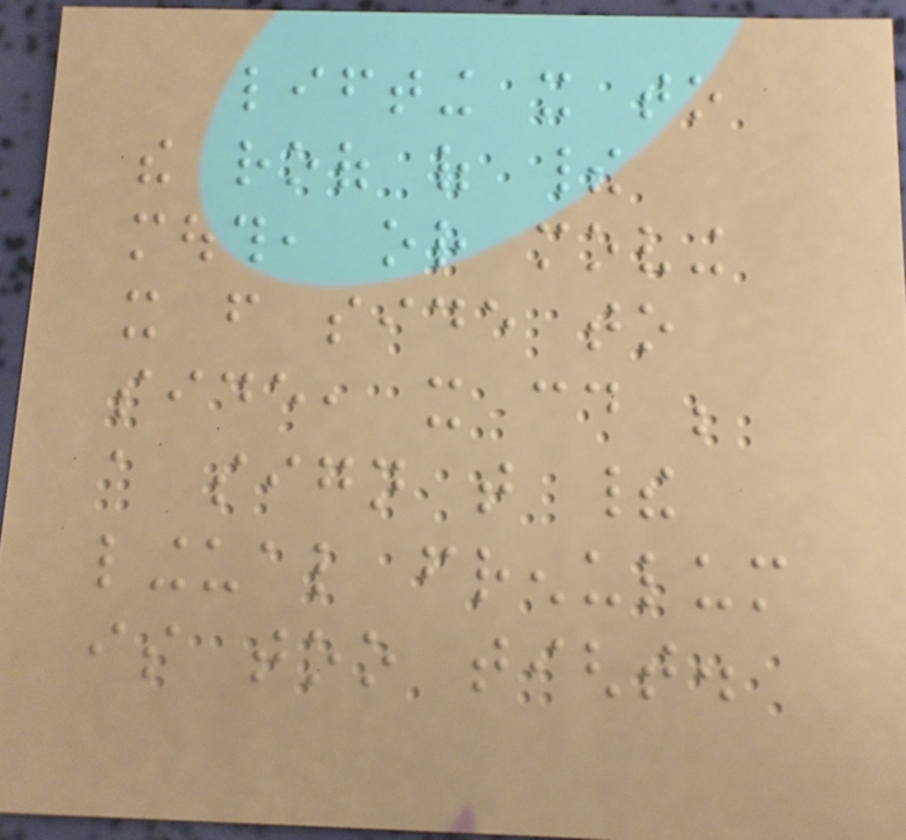lifting it to
the roof of their
mouth, or moving
it from side to
side, it could be
a sign that their
lingual frenulum
is too tight.
